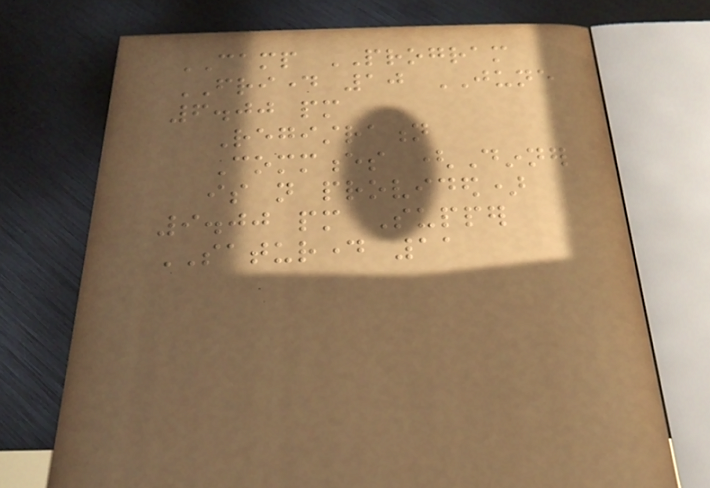CAMP PROGRAM
FRIDAY 10 JUNE
6.00 pm
Registration
Commences (Dinner
is not provided)
9.00 pm Supper
SATURDAY 11
